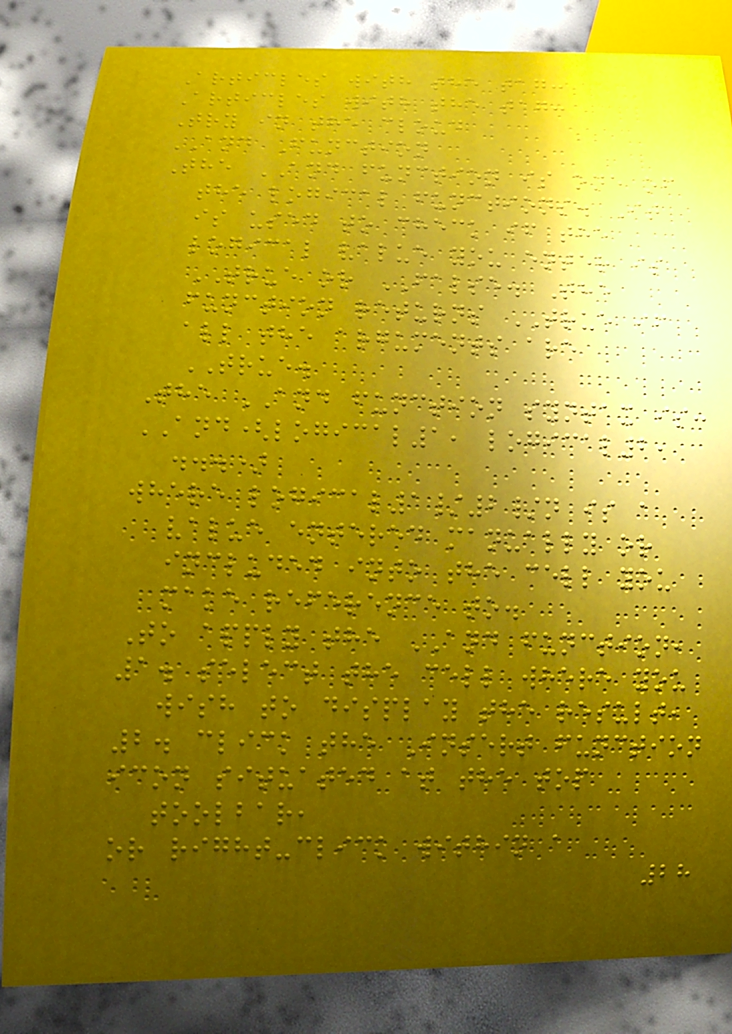Articles with the tag:
Articles with the tag:
Try in the cloud
AND Function
The AND function is one of
the logical functions. It
is used to check if the
logical value you enter is
TRUE or FALSE. The
function returns TRUE if
all the arguments are
TRUE.
The AND function syntax is:
AND(logical1, logical2,
...)
where logical1/2/n is a
value entered manually or
included into the cell you
make reference to.
To apply the AND function,
1. select the cell where you
wish to display the result,
2. click the Insert function
icon situated at the top
toolbar,
or right-click within a
28
